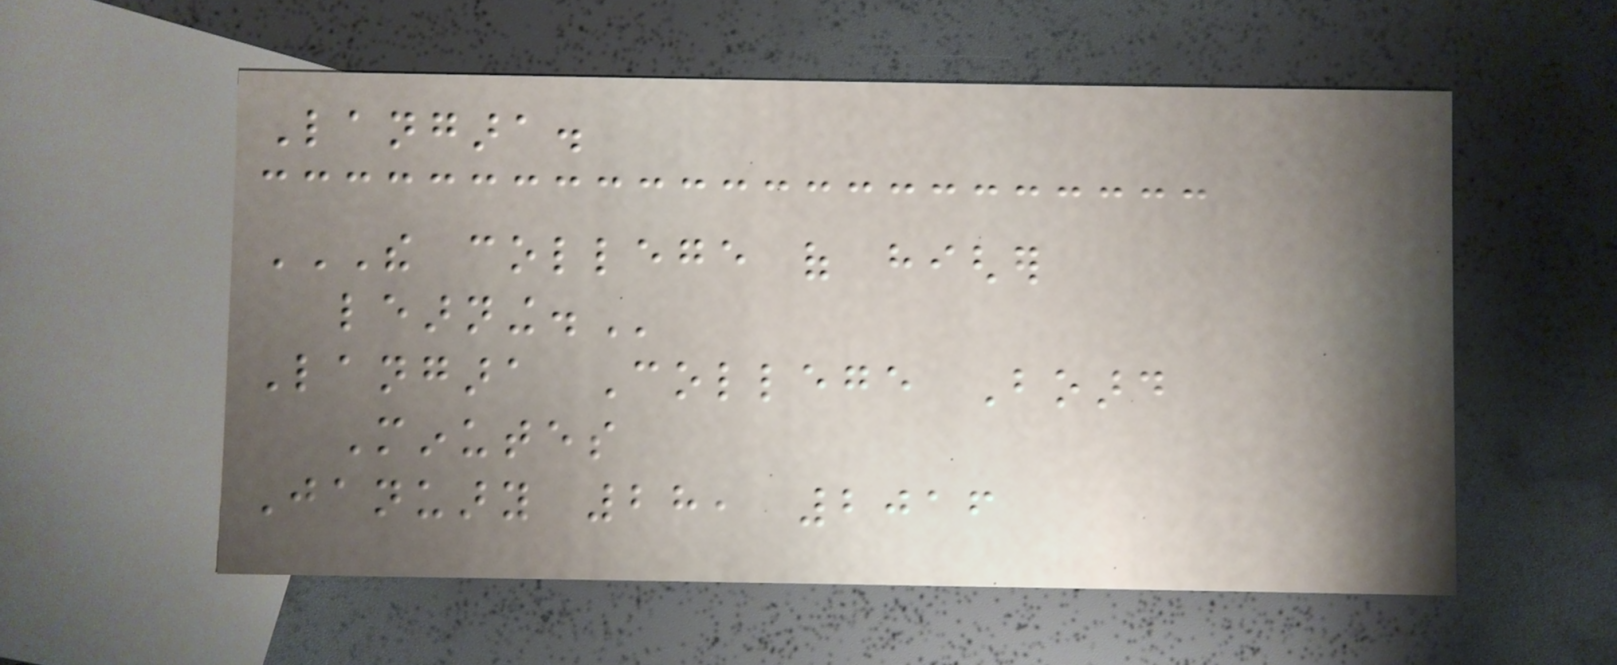Langara.
THE COLLEGE OF HIGHER
LEARNING.
Langara College Board
Minutes
January 28, 2016
